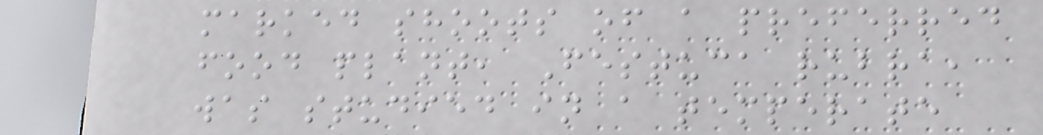marked shoots of a preferred
food plant, Festuca rubra,
was studied in a temperate
